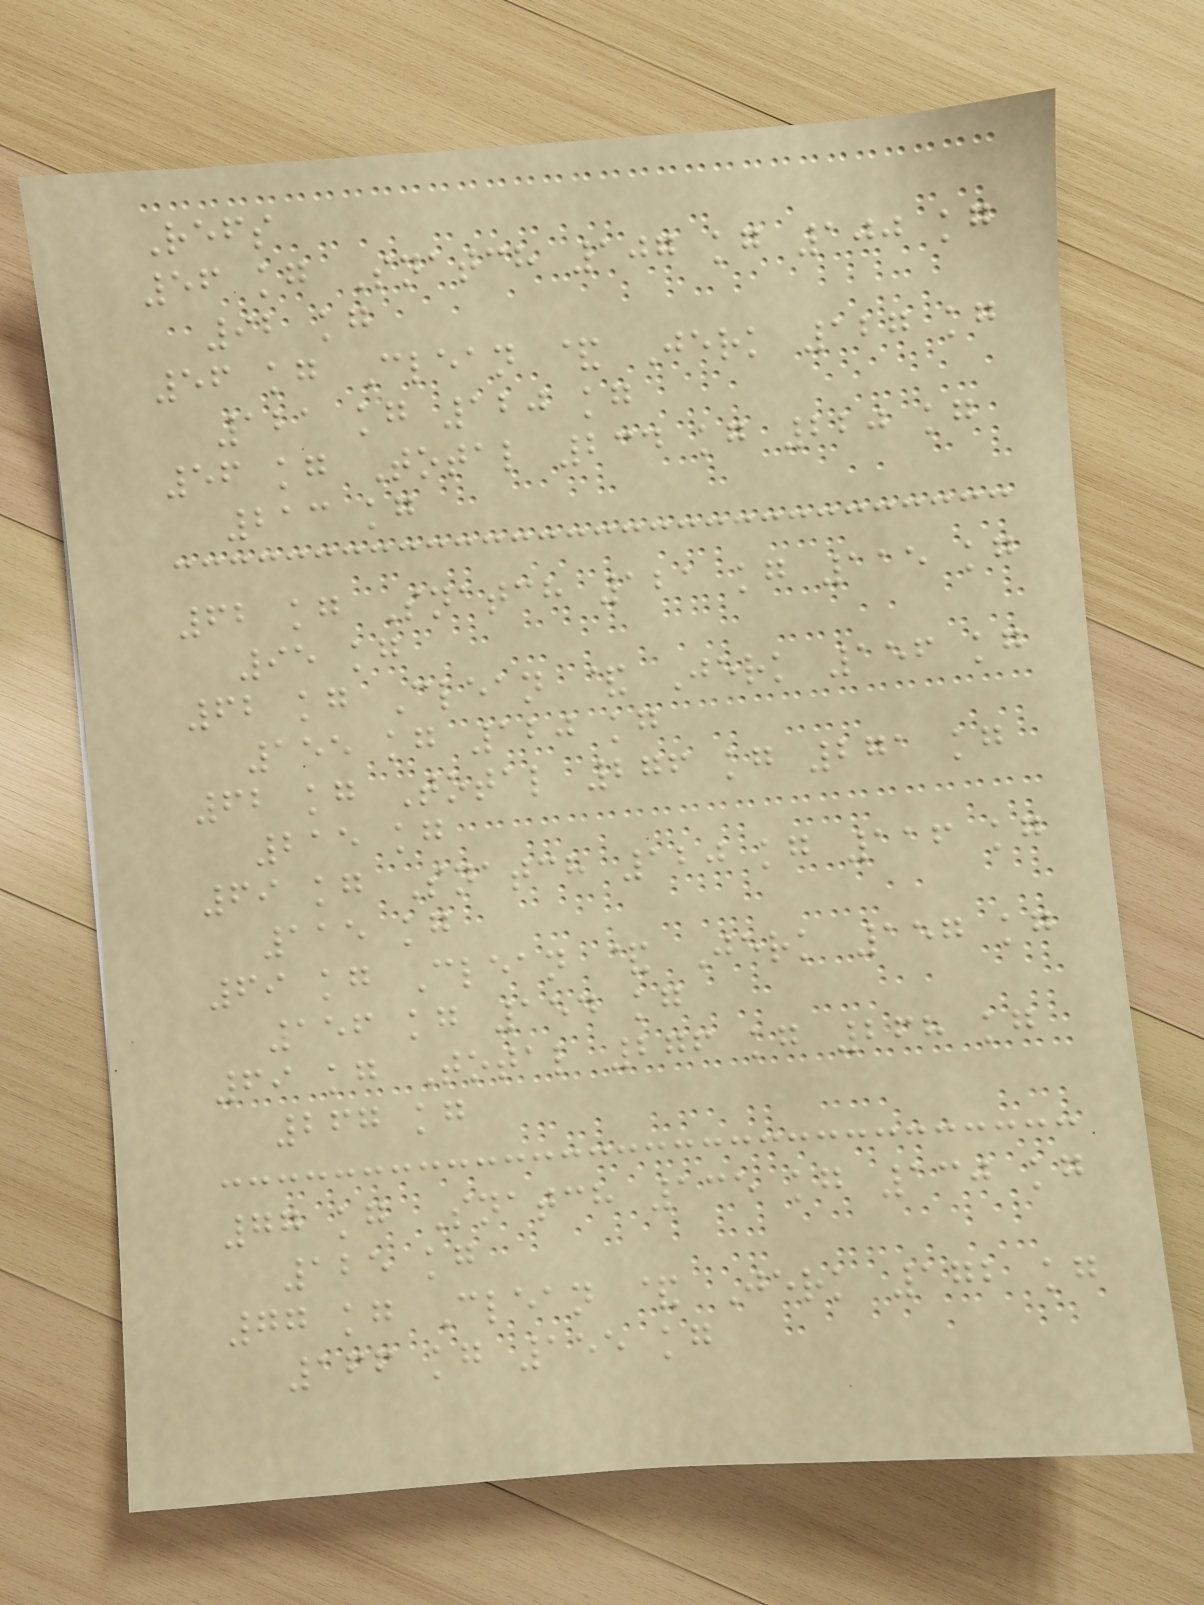Refs
56 kg Snatch 107 kg 100 kg
92 kg
56 kg Clean & Jerk 127 kg
121 kg 120 kg
56 kg Total 234 kg 220 kg
213 kg
62 kg Snatch 121 kg 115 kg
95 kg
62 kg Clean & Jerk 156 kg
155 kg 120 kg
62 kg Total 276 kg 271 kg
215 kg
69 kg Snatch 120 kg 116 kg
115 kg
69 kg Clean & Jerk 157 kg
156 kg 154 kg
69 kg Total 276 kg 268 kg
267 kg
77 kg Snatch 135 kg 130 kg
125 kg
77 kg Clean & Jerk 172 kg
166 kg 155 kg
